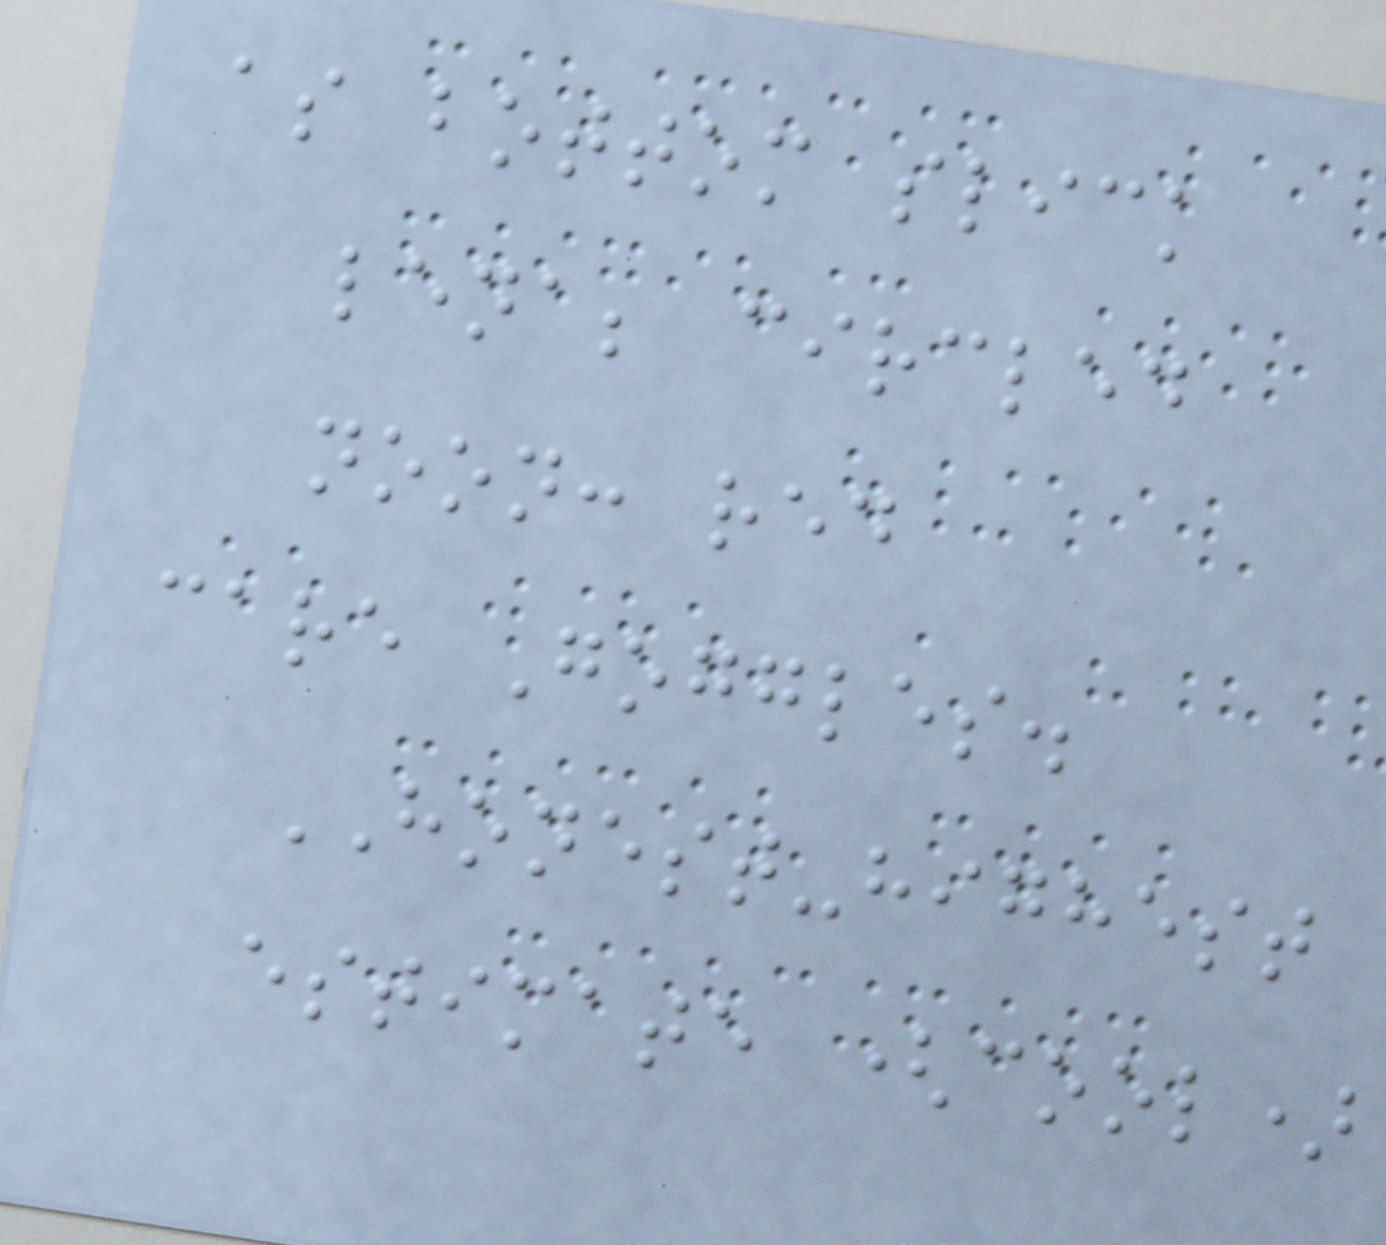as bottom slick
lena; circled
noon: red
care Goggles.
HONEST-highest
estimate (cool)
